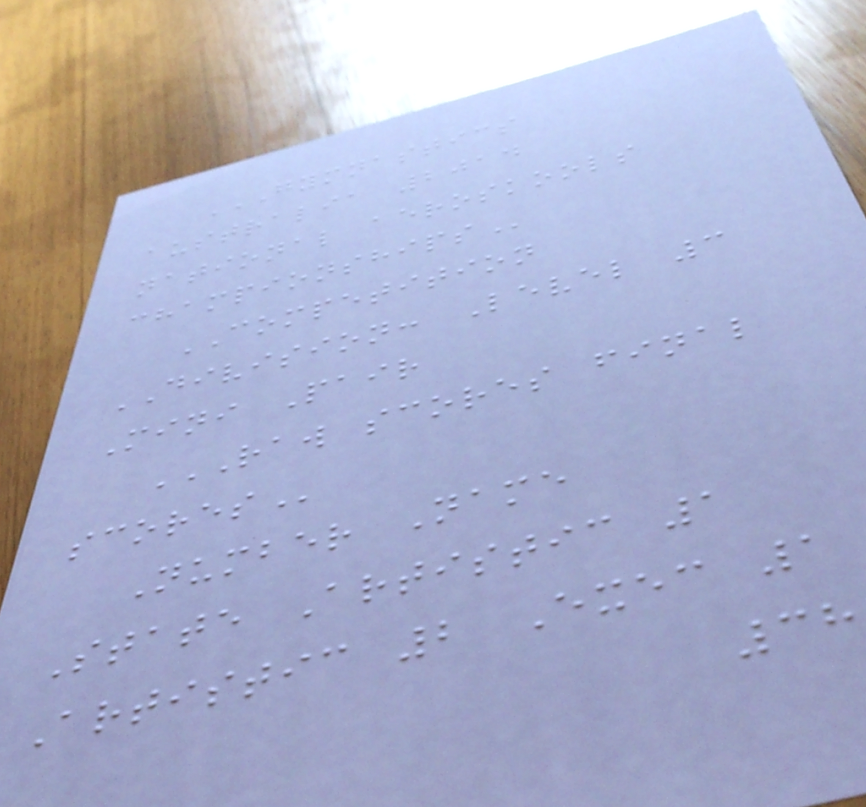GYMNASTICS
AUSTRALIA 2014
NATIONAL AEROSKOOLS
CHAMPIONSHIPS
COMPETITION
DIVISION: Level 3
Mini Pair
RAW SCORES FINAL
SCORES
Number Name
State Artistic 1
Artistic 2 Exec 1
38
